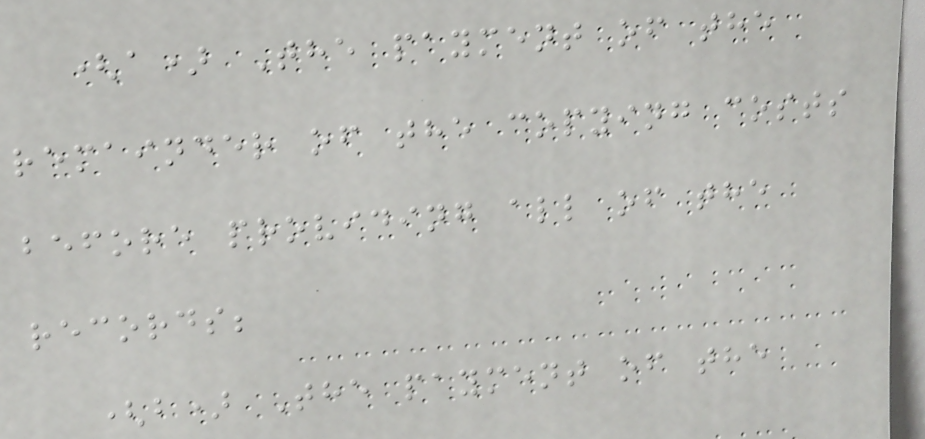(a) The payment of the
remainder of the copying costs
before providing all of the
records;
(b) The payment of the
